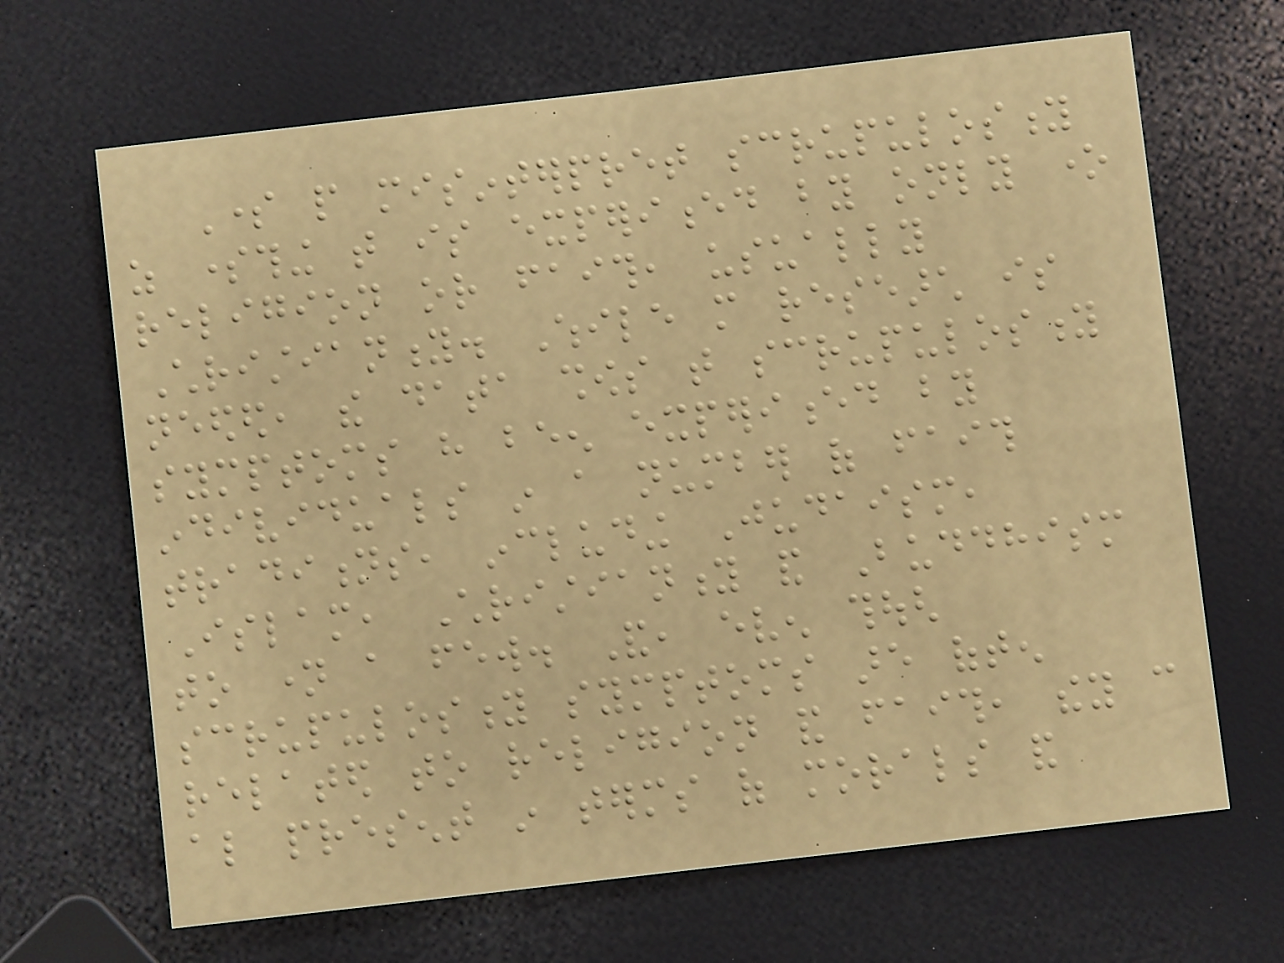Some people misinterpret scrupulosity
as something that is experienced by only one
religion or faith, usually
Christianity. While more research is
needed, the data shows that scrupulosity
symptoms have been experienced by
individuals in a number of faith
traditions, including Judaism,
Islam, Christianity and Buddhism
to name a few. And, even though
scrupulosity symptoms are often
related to religion and faith, they can
also present in terms of morals and
